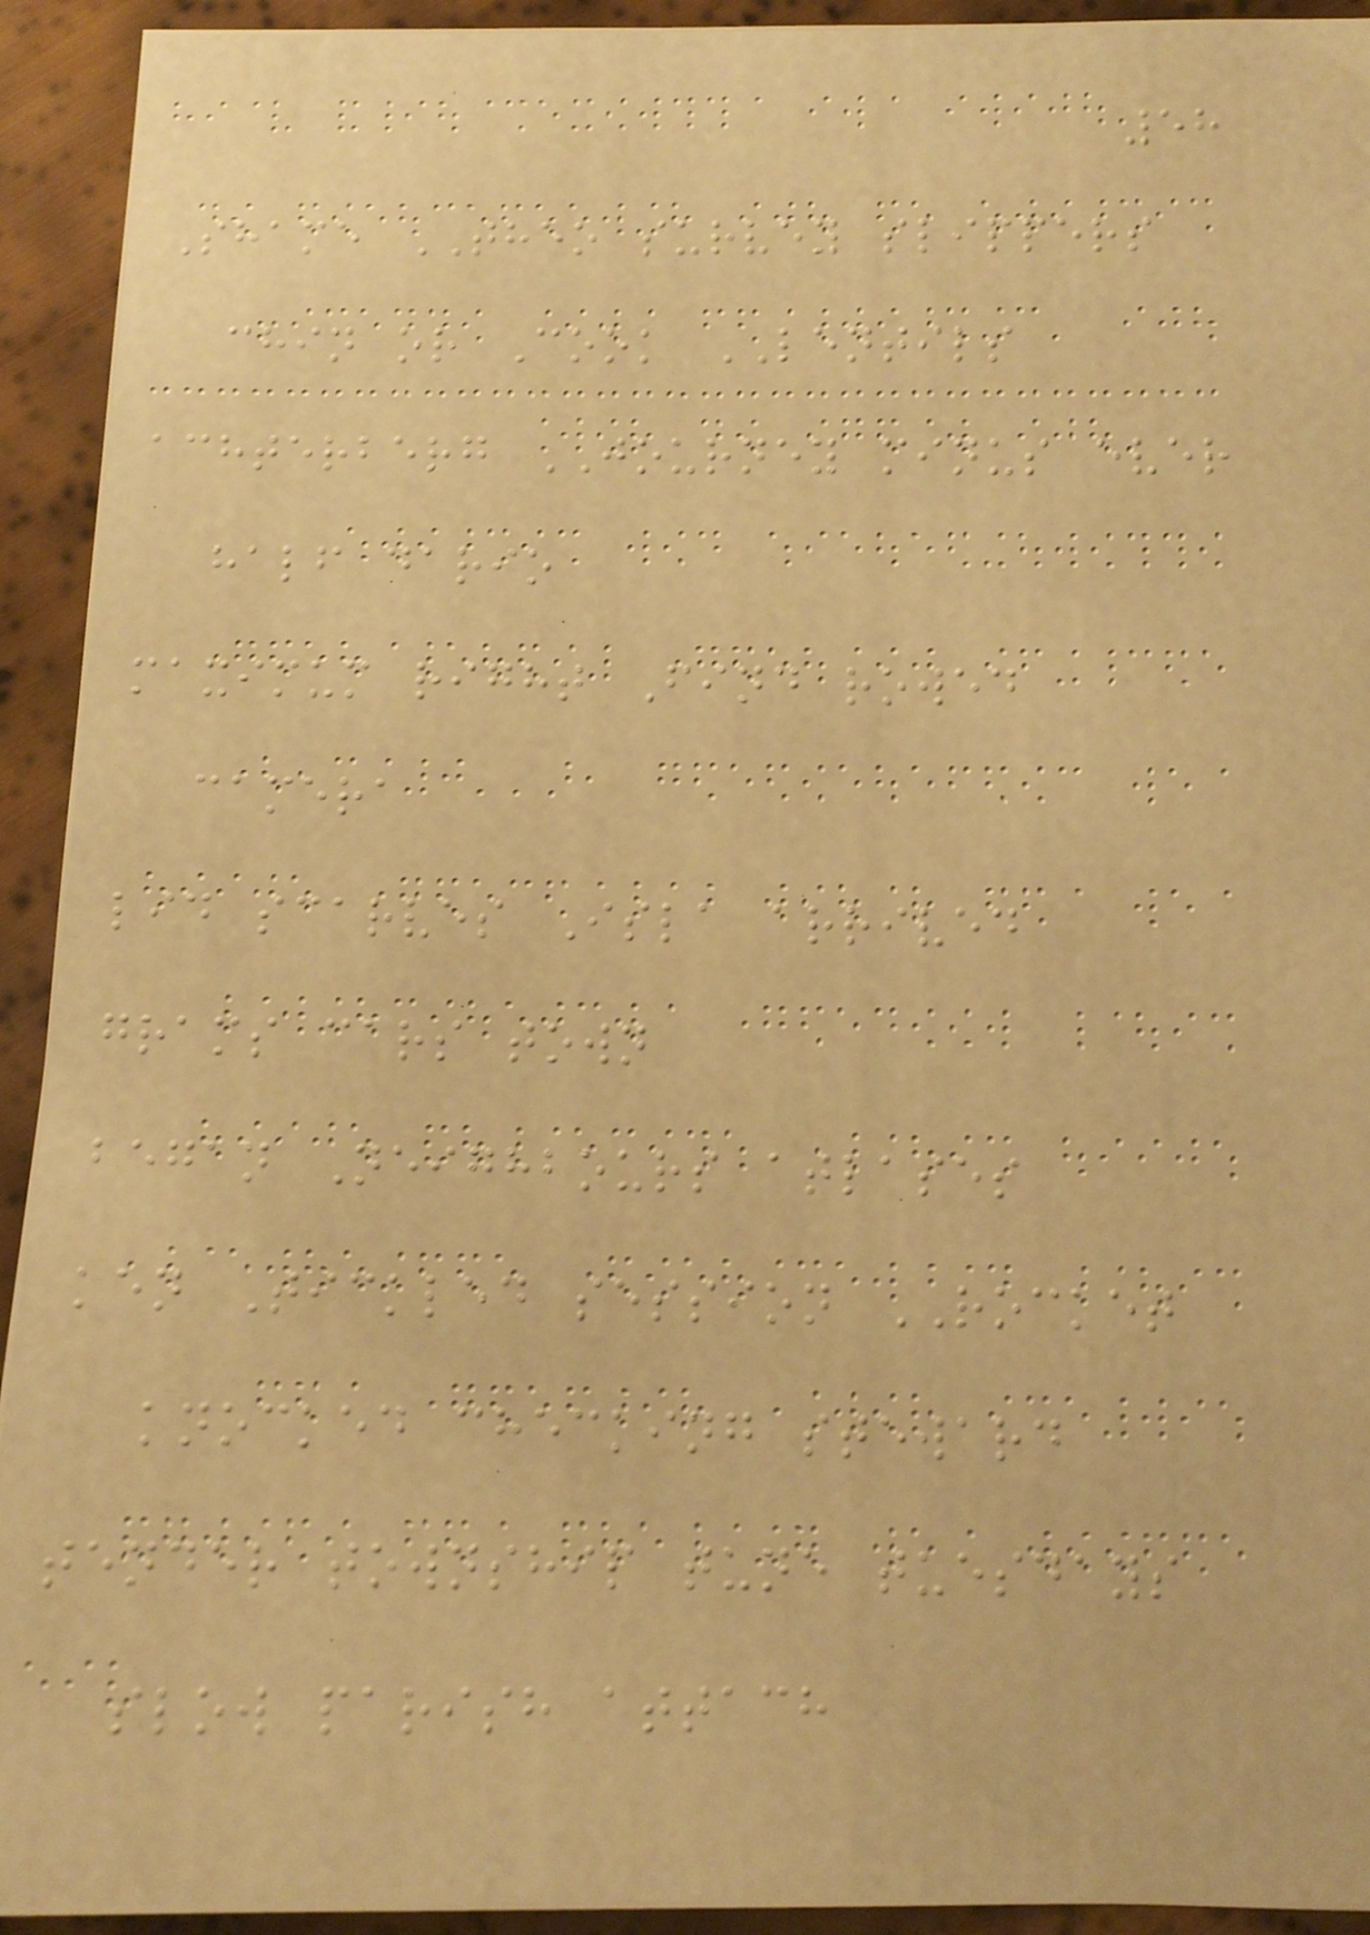58
Shame THEO survey slippers
chin or Cook LENTILS
achterberg JOURNEY minus ever
half dario
maximum right Find rowed
camera
lid scarves Isla arrived
grams cars town
began Neighbours atlases
ken Tickled session ROCKET
knocked checking steward
tender township tune tuesdays
slow parish attach
